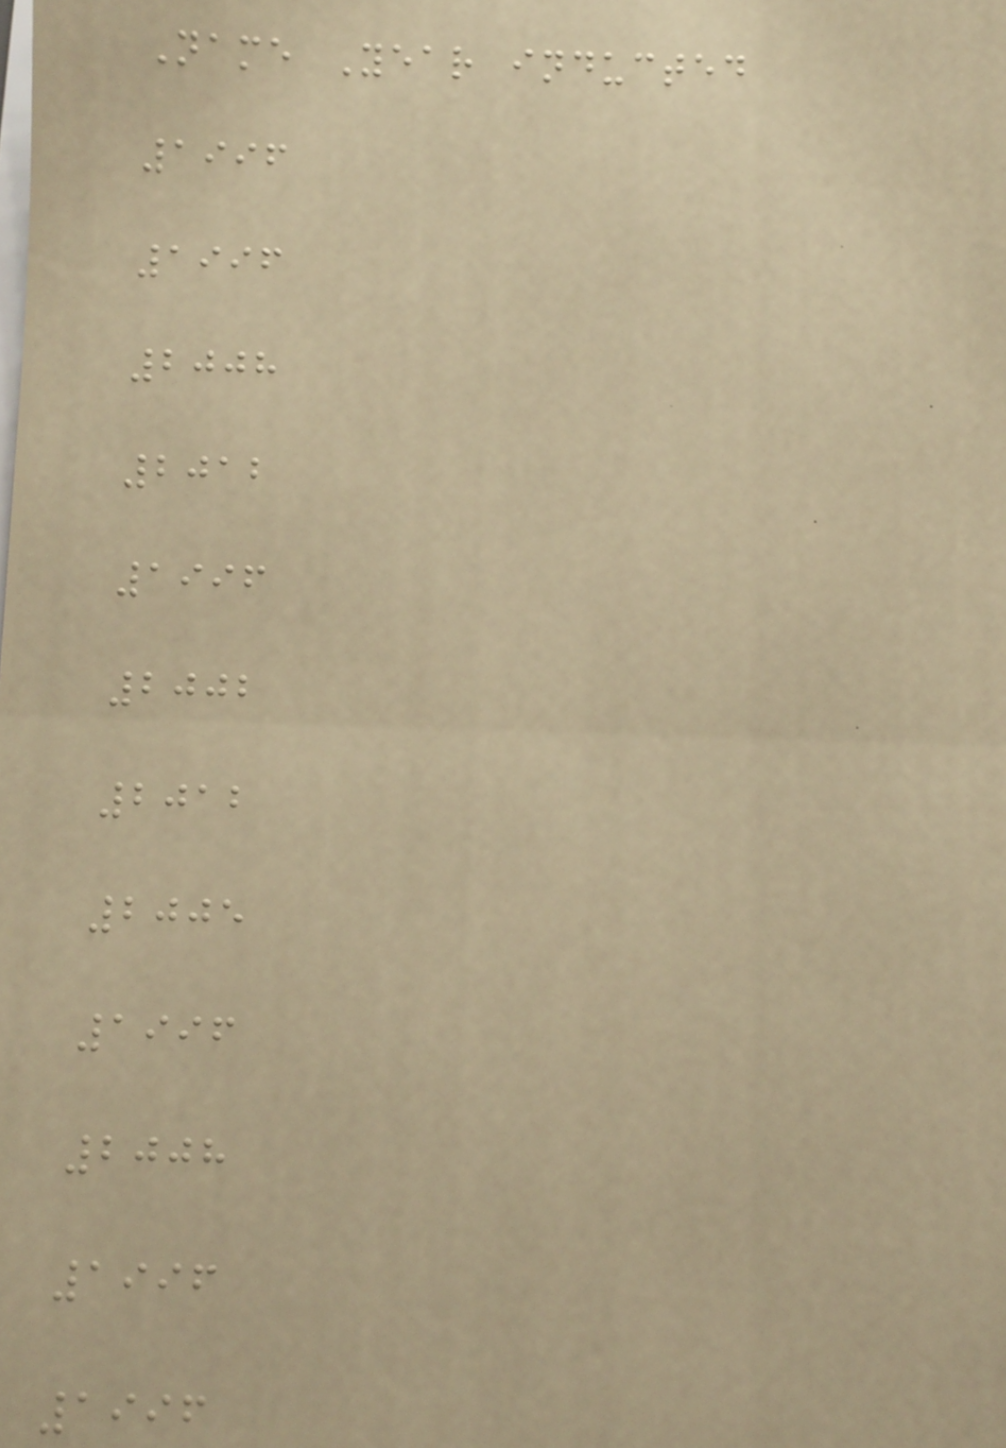Name Year inducted
1996
1996
2008
2012
1996
2002
2012
2005
1996
2008
1996
1996
